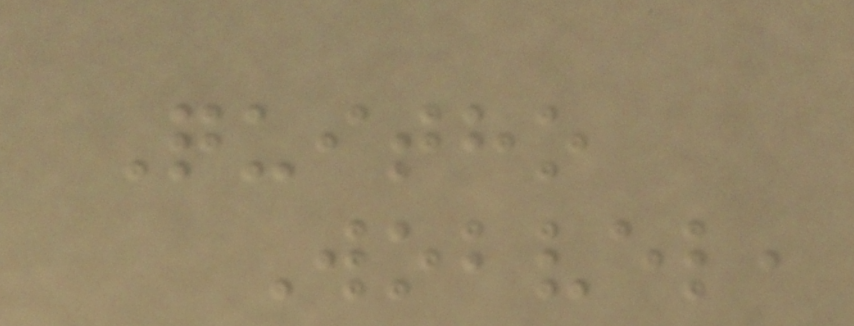Quitho
Wobvel,
